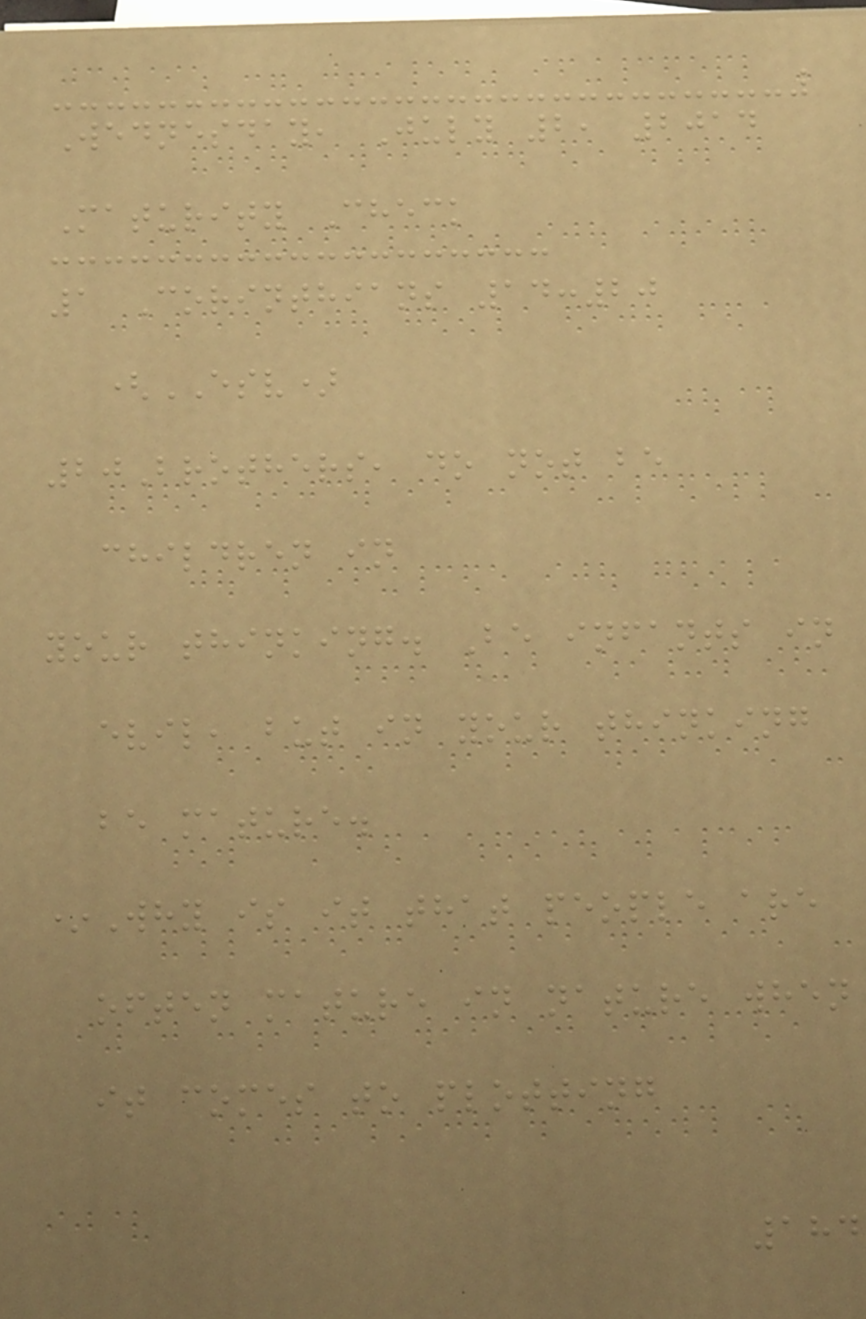Wednesday, July 2, 2014
Maturity Check
1 Corinthians 14:20
(ESV)
20Brothers, do not be
children in
your thinking. Be infants in
evil, but in your thinking
be mature.
*Why is it that people are
often mature in nature when
it comes to plotting
184
